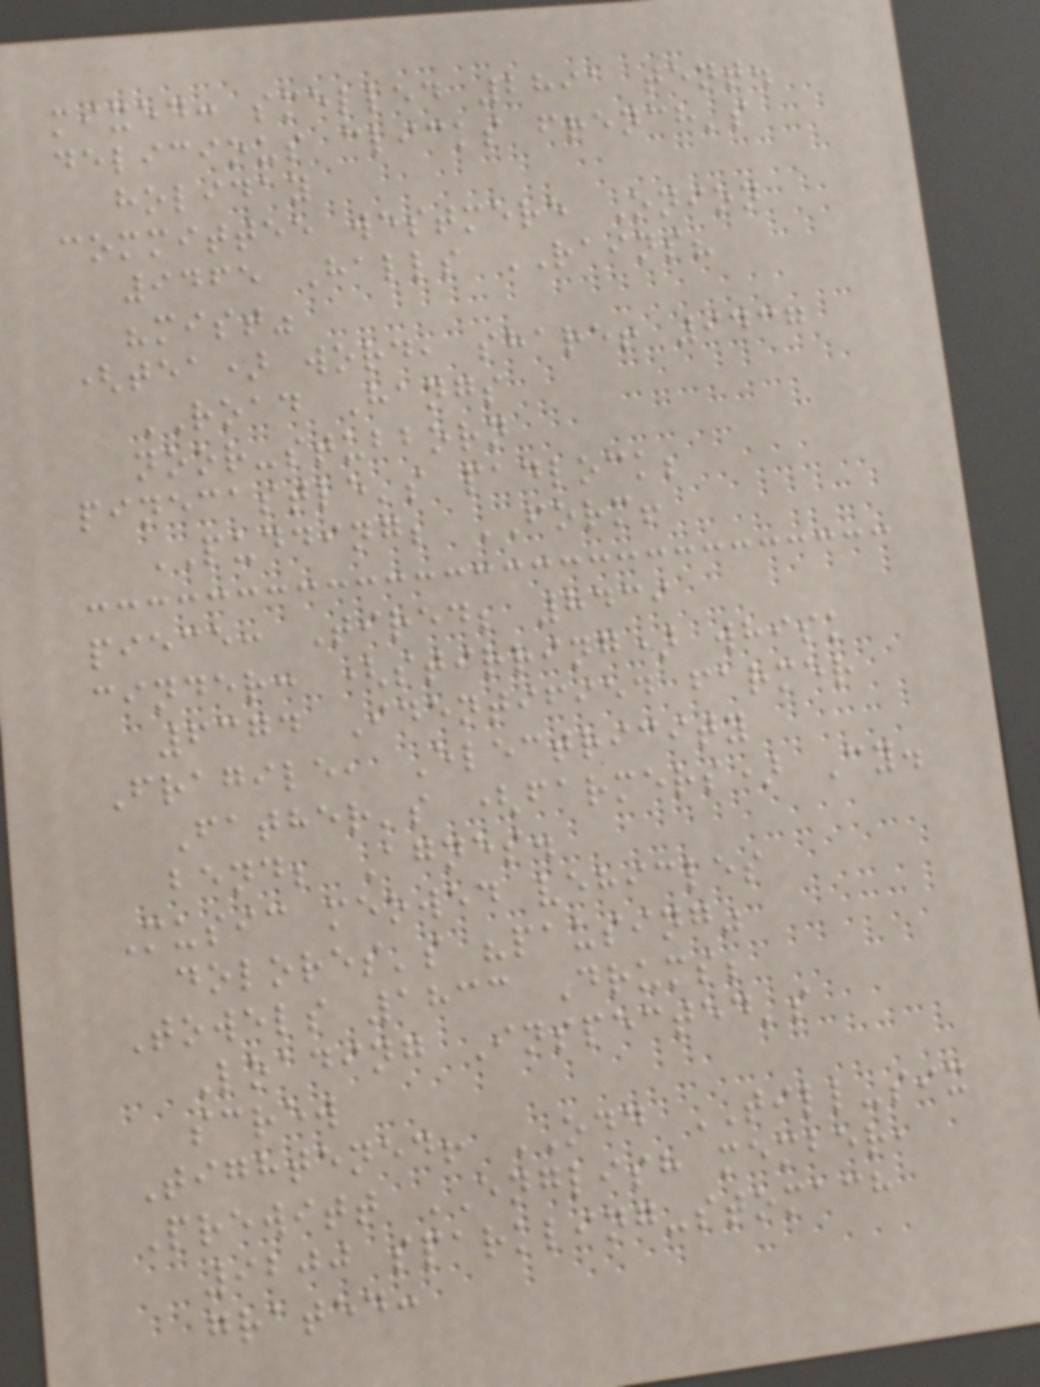mixed: smelled 2891 tent.
delicious clicks french's
holiday
committee westmere Onion
9465 Halls RAINS?
"mist"
(tea) word, share! 9437
ROAD Hangs
noor-stubborn
pinecastle's padlock;
PUDDING; FORM!
piece: Tired; 8439
cinder: (stirring) whisk
6374 Identified farmer
Fragile, Electricity
Father's (farmers) Cy.
bend; Agnes.
Music meowed vehicles
dolores's "pausing"
Towels 1833 Drums;
Loading Inspected's
screw
Tightened! ODD TILL-six
Prewitt ENGLISH member,
9200 sparkling-stomach
grated:
